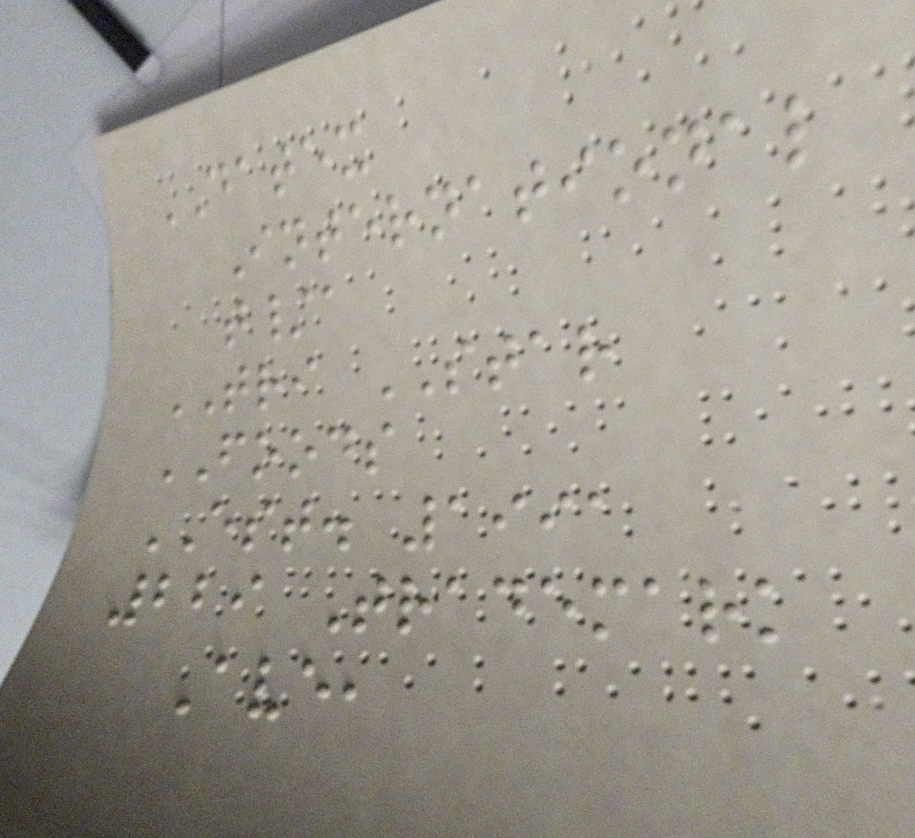DATEX
International
t/a
TRI STAR
FOODS
EST. 1991
229 Trademark
Ave,
